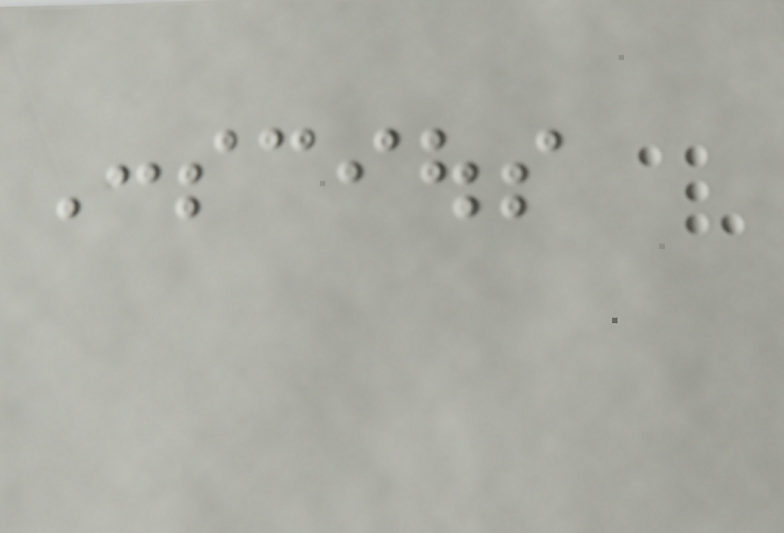Conscious
